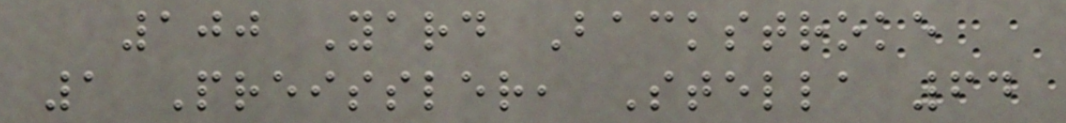100 Yard Backstroke
1 Preissler, Stella 64
